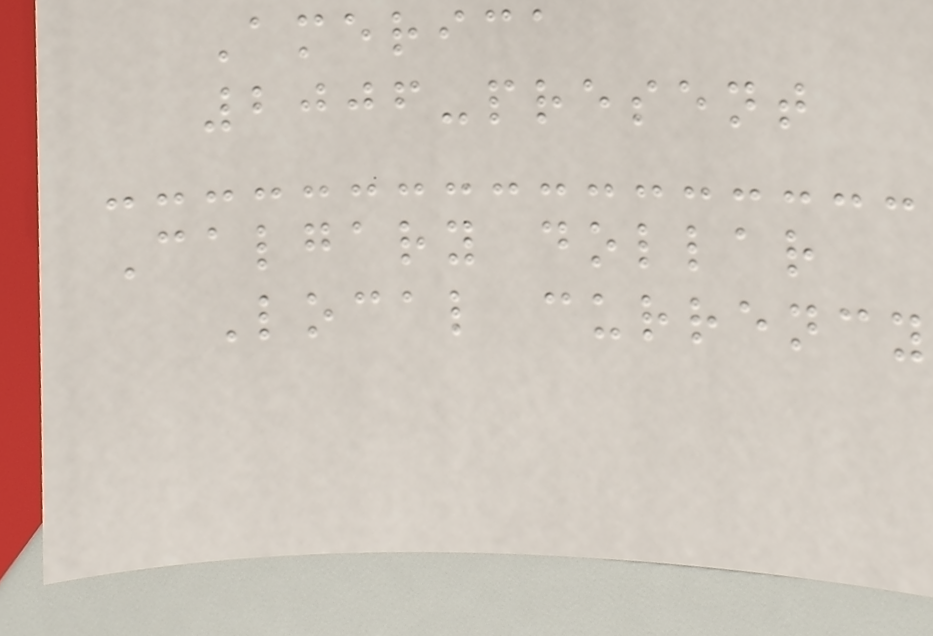America
2006-present
Calgary dollar
Local currency
